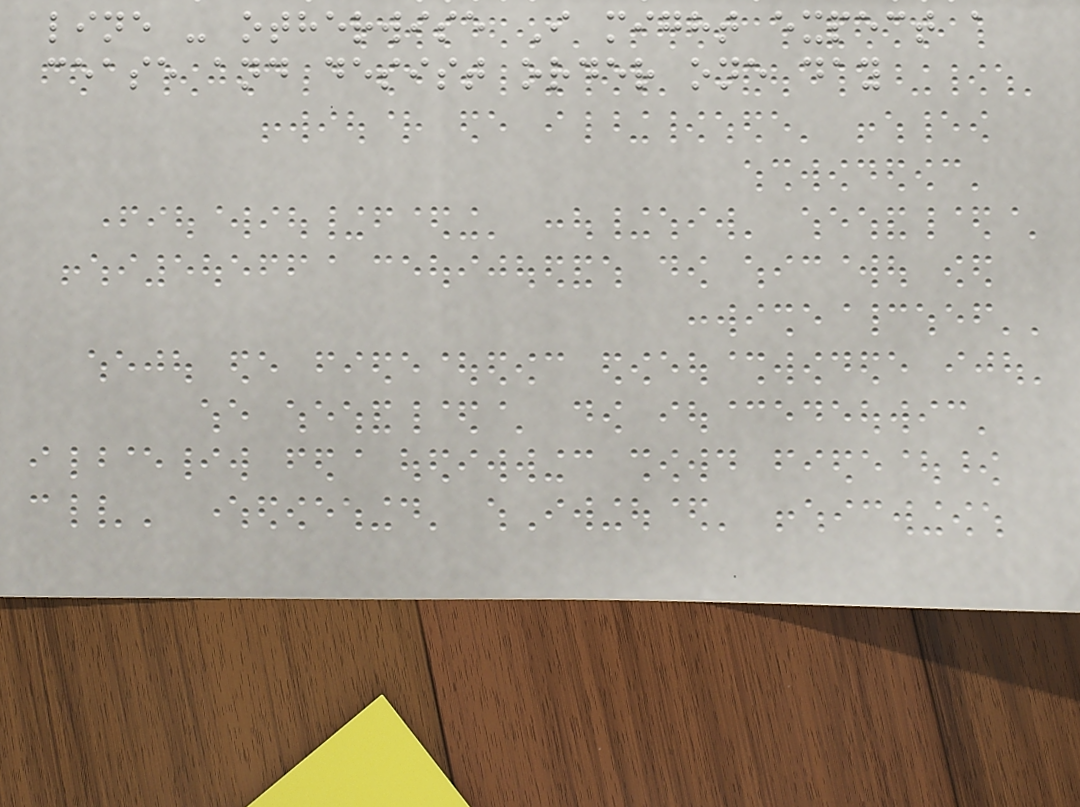line - otherwise I might expect a
cease and desist order one day
